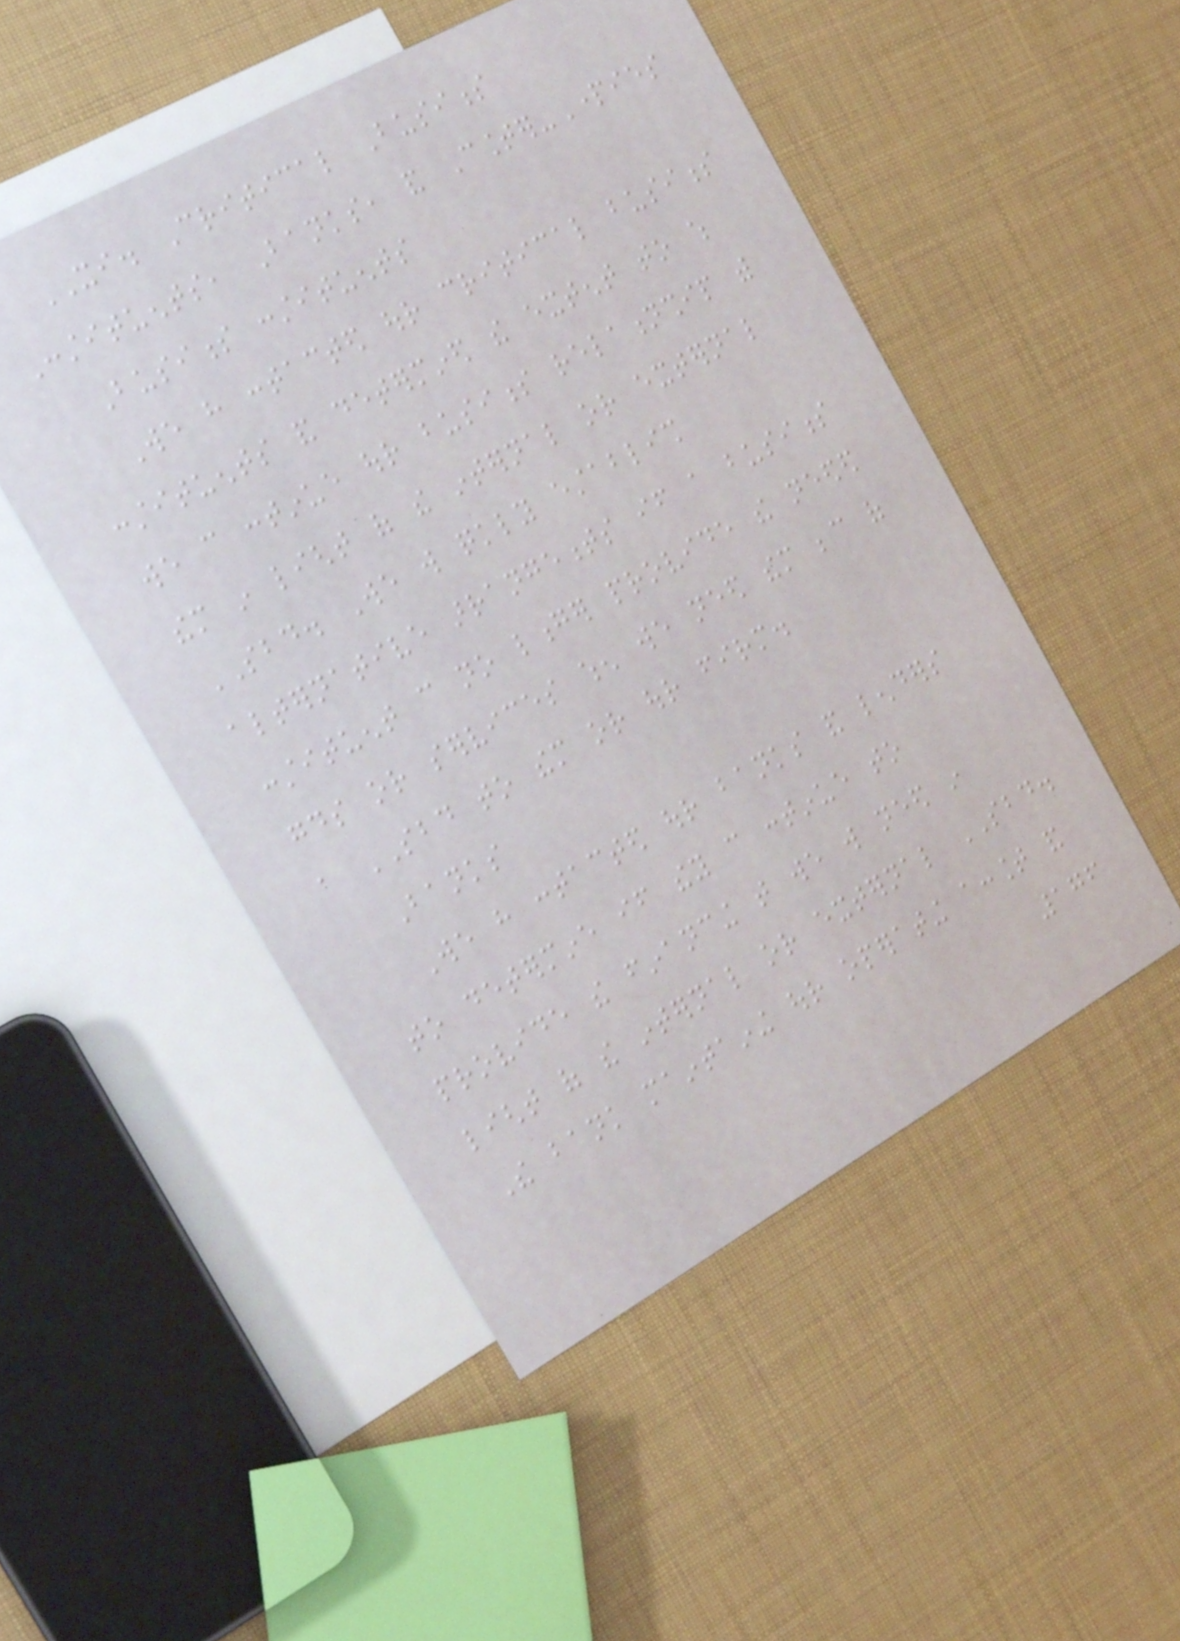XI. Critical Business
Constituents, Banks, and Counter-Parties
Business constituents
We have contacted our critical business
constituents and determined the extent to which
we can continue our business relationship with
them in light of the internal or external
SBD. We will quickly establish
alternative arrangements if a business
constituent can no longer provide the needed
goods or services when we need them because of
a SBD to them or our firm.
Banks
We have contacted our banks and lenders
to determine if they can continue to
provide the financing that we will need in
light of the internal or external SBD.
The bank maintaining our operating account and
176
